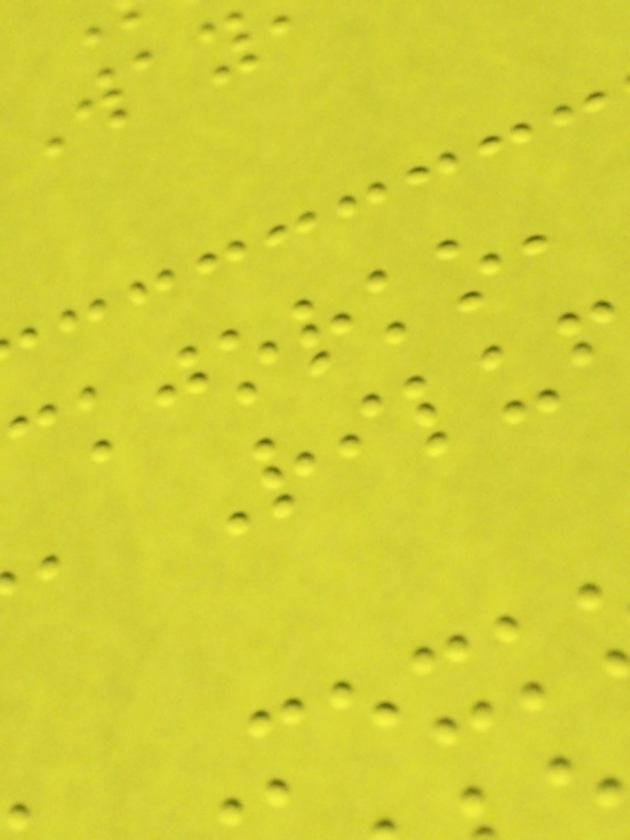ckjorko,
, Rilu
